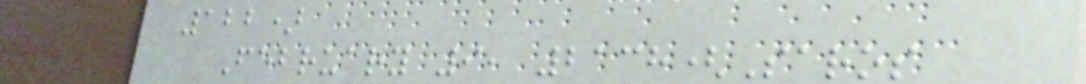122)
February 9, 2138(Saros
